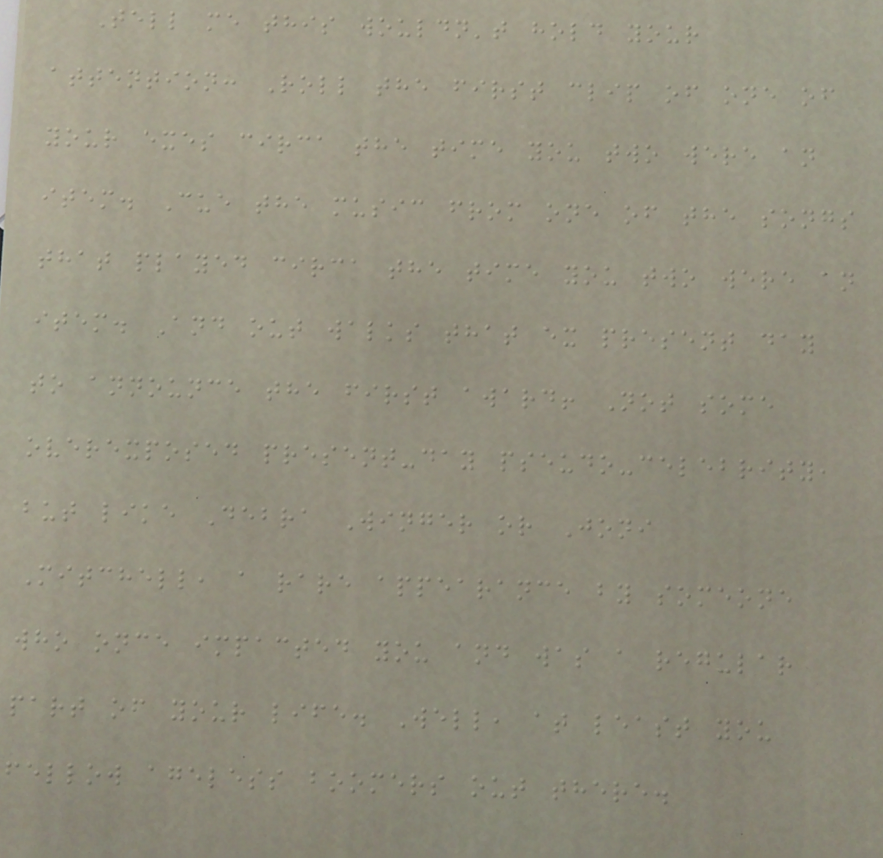Tell me this wouldn't hold your
attention: Roll the first clip of one of
your exes circa the time you two were an
item. Cue the music from one of the songs
that played circa the time you two were an
item. And out walks that ex present day
to announce the first award! Not some
overexposed present-day pseudo-celebrity,
but like Debra Winger or Joni
Mitchell, a rare appearance by someone
who once impacted you and was a regular
part of your life. Well, at least you
fellow ageless boomers out there.
